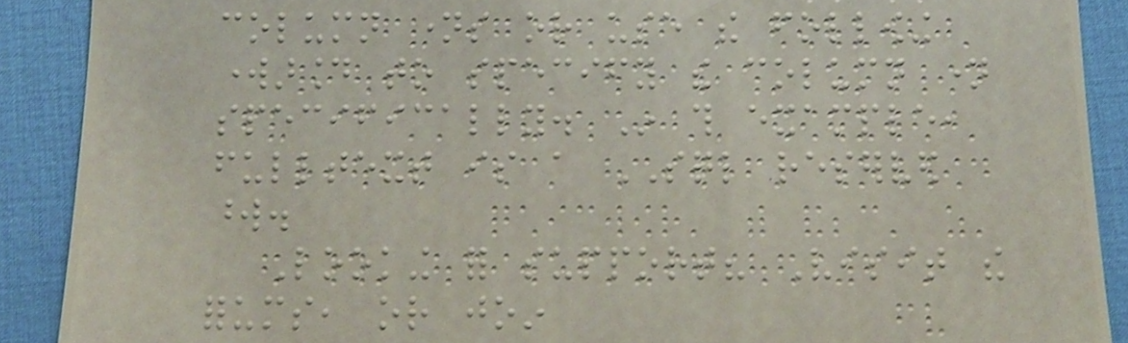column names or use the following
workaround to specify the column name
specifically. In this example,
fulltext is a SQL reserved
word.
Looking for support? Visit the
forums, or join
